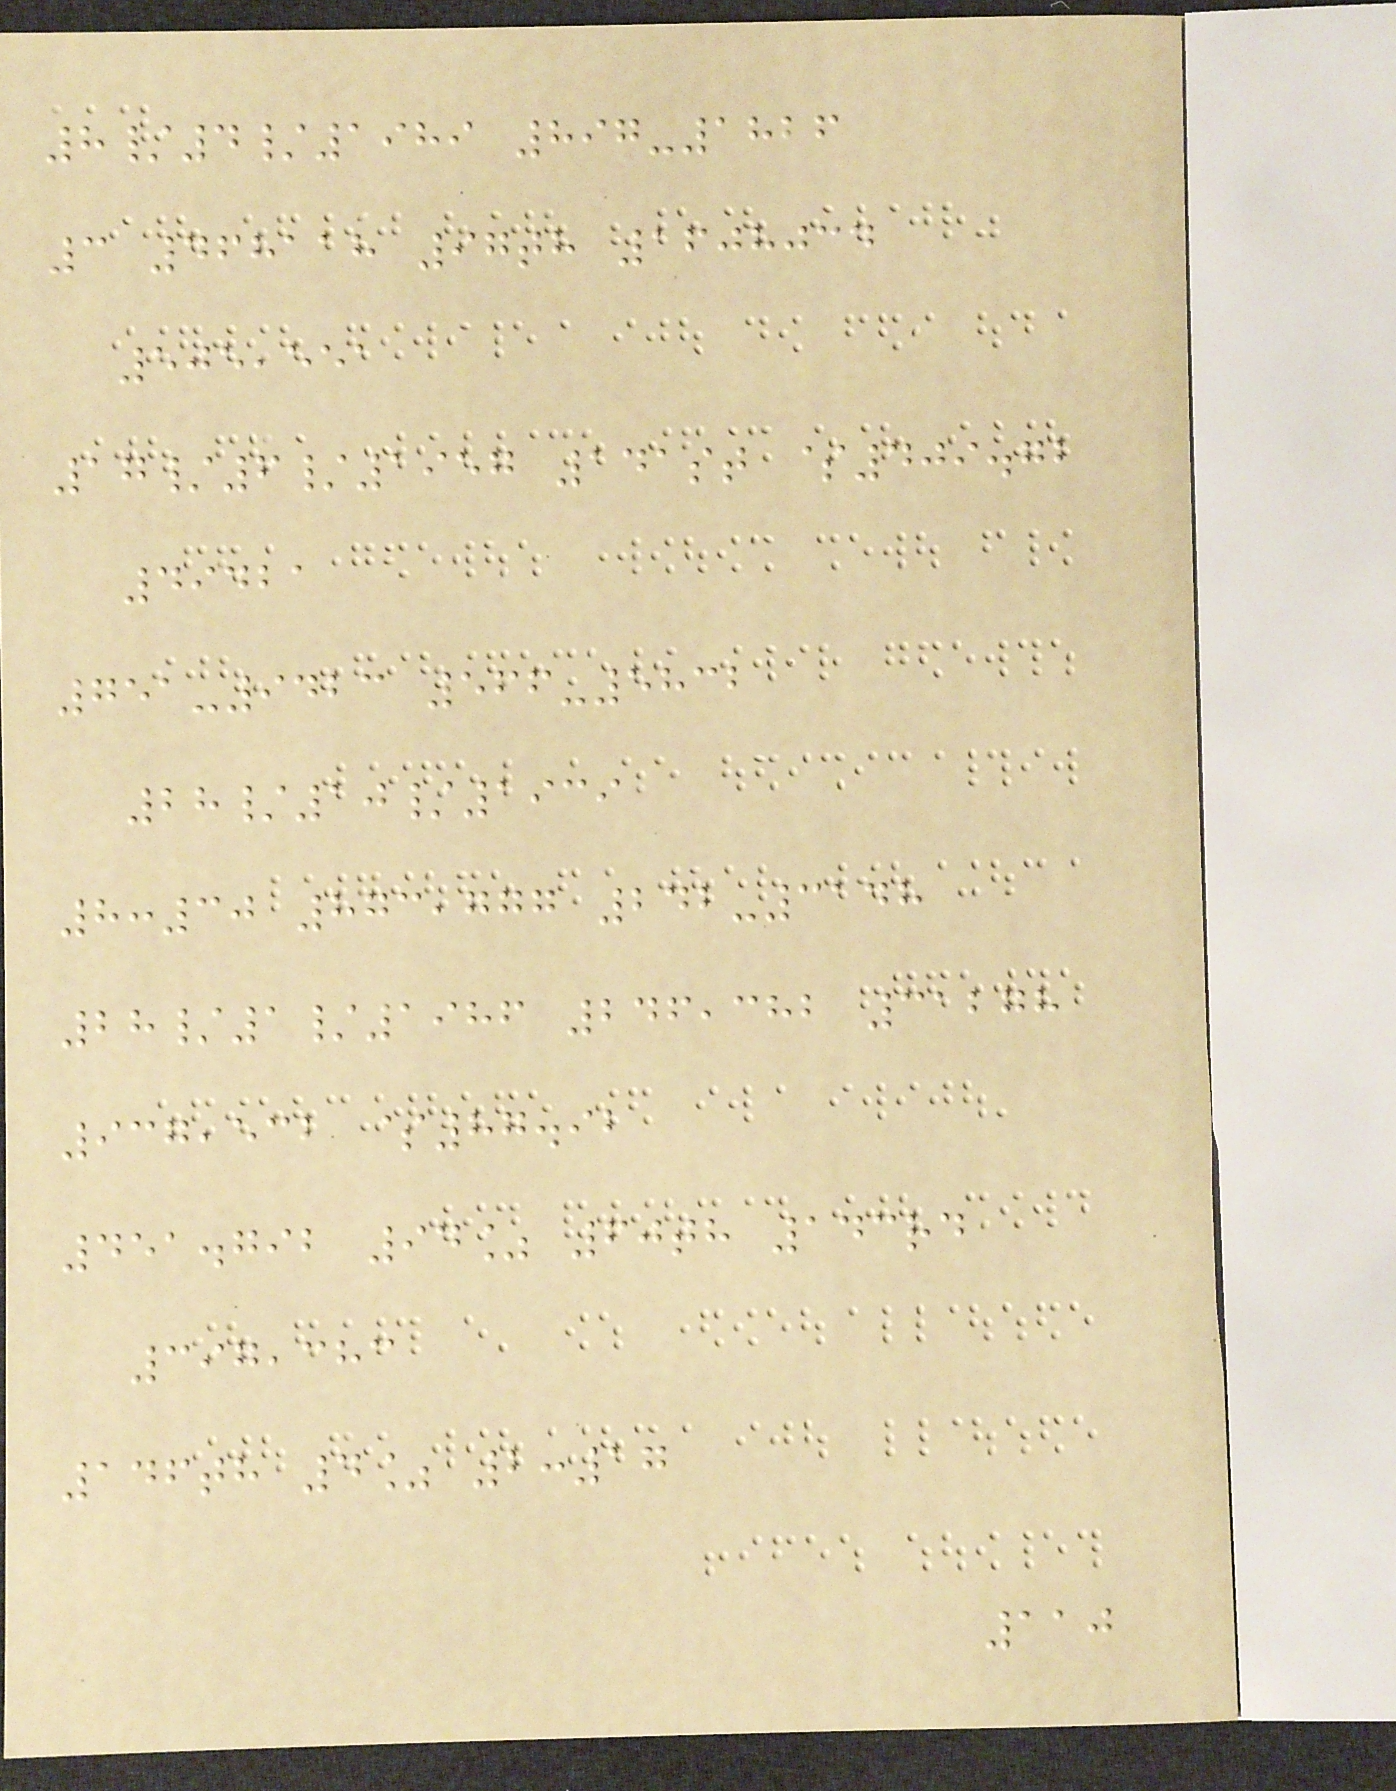8/4/1989 897-1826
3 468118 97th 1608034
505,551
17/6/1957 141st $409.72
49421
751-9423 566-5832
28/10/1939
8:30 873,777 242-3148
28/1/1986 246,382 31278
937,532 $87.92
451.792 94% 60th 143rd
397,383
146th 4% 2:17
110
